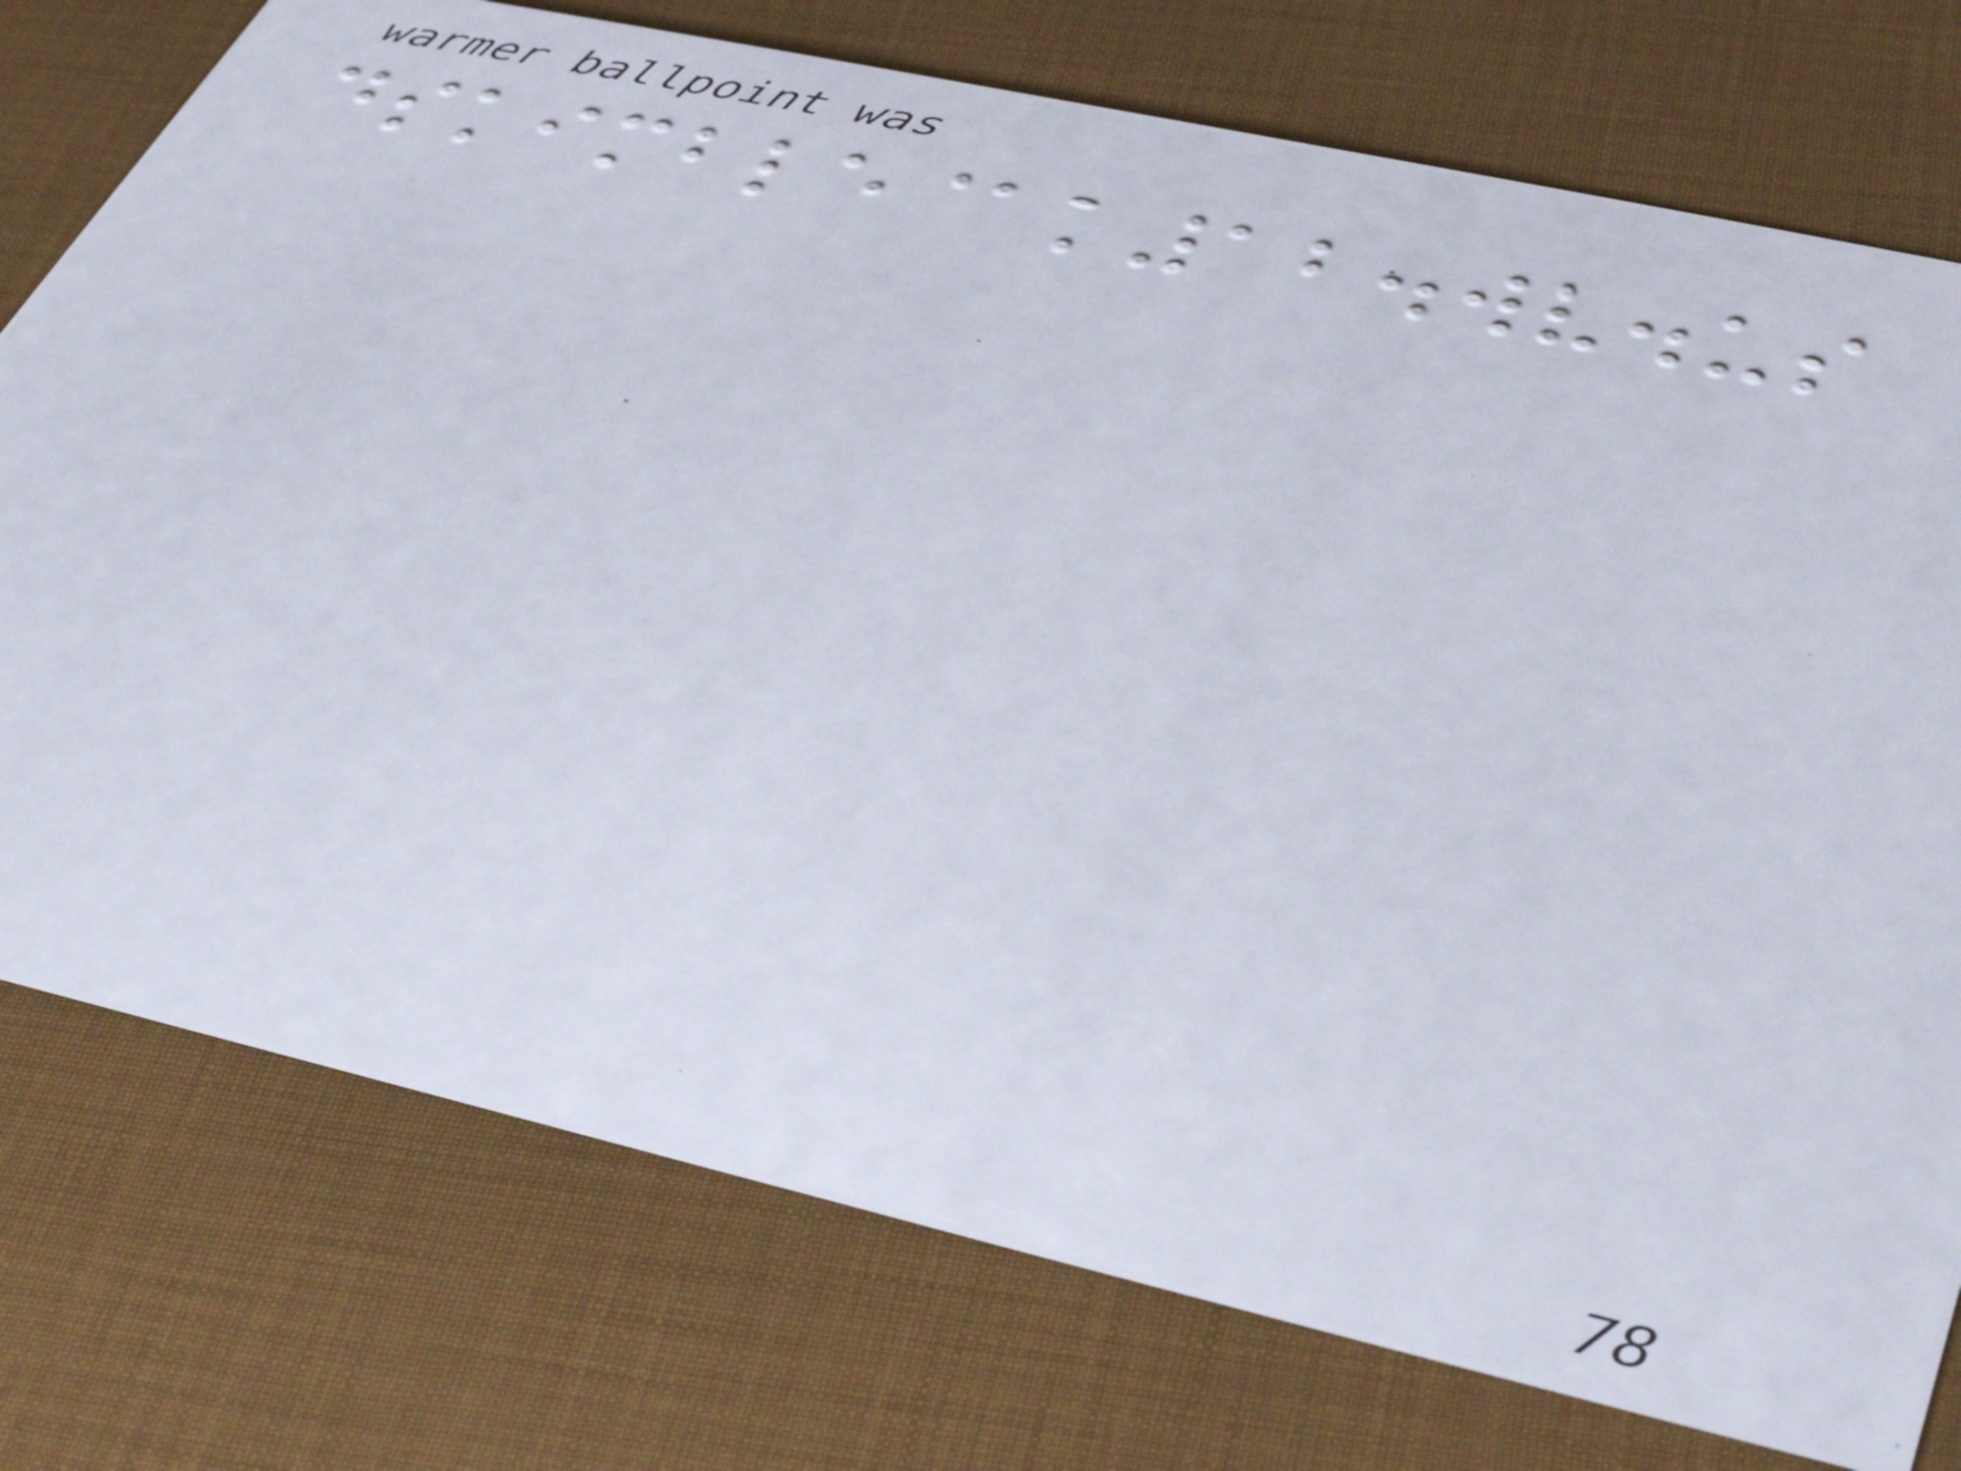dskimble@k12.wv.us
